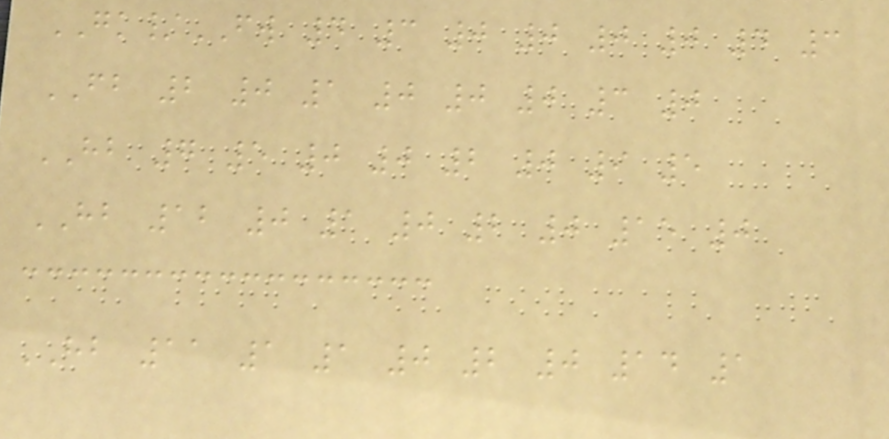GK/FW 4 3 0 0 0 0 4 3
FB 2 0 1 0 0 0 3 0
HB 7 5 0 0 2 0 9 5
HB 12 0 1 0 2 0 15 0
HB 11 1 1 0 2 0 14 1
